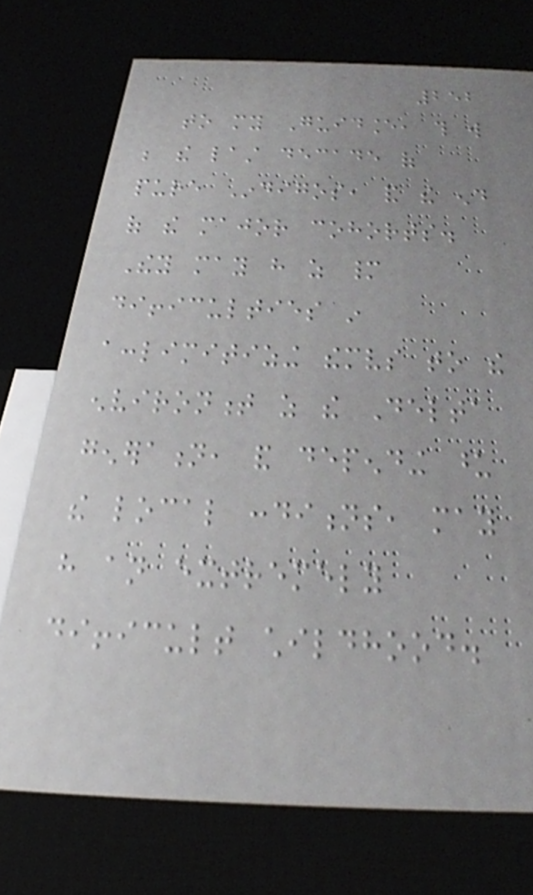252
to my Guidance, this will
be the last decade of
pure Indigos, and the end
of the major cohorts.
They may have as many
difficulties in
acclimitizing themselves to the
environment as the Delta
generation, and depending upon
the local conditions, may
have an extremely
difficult childhood.
